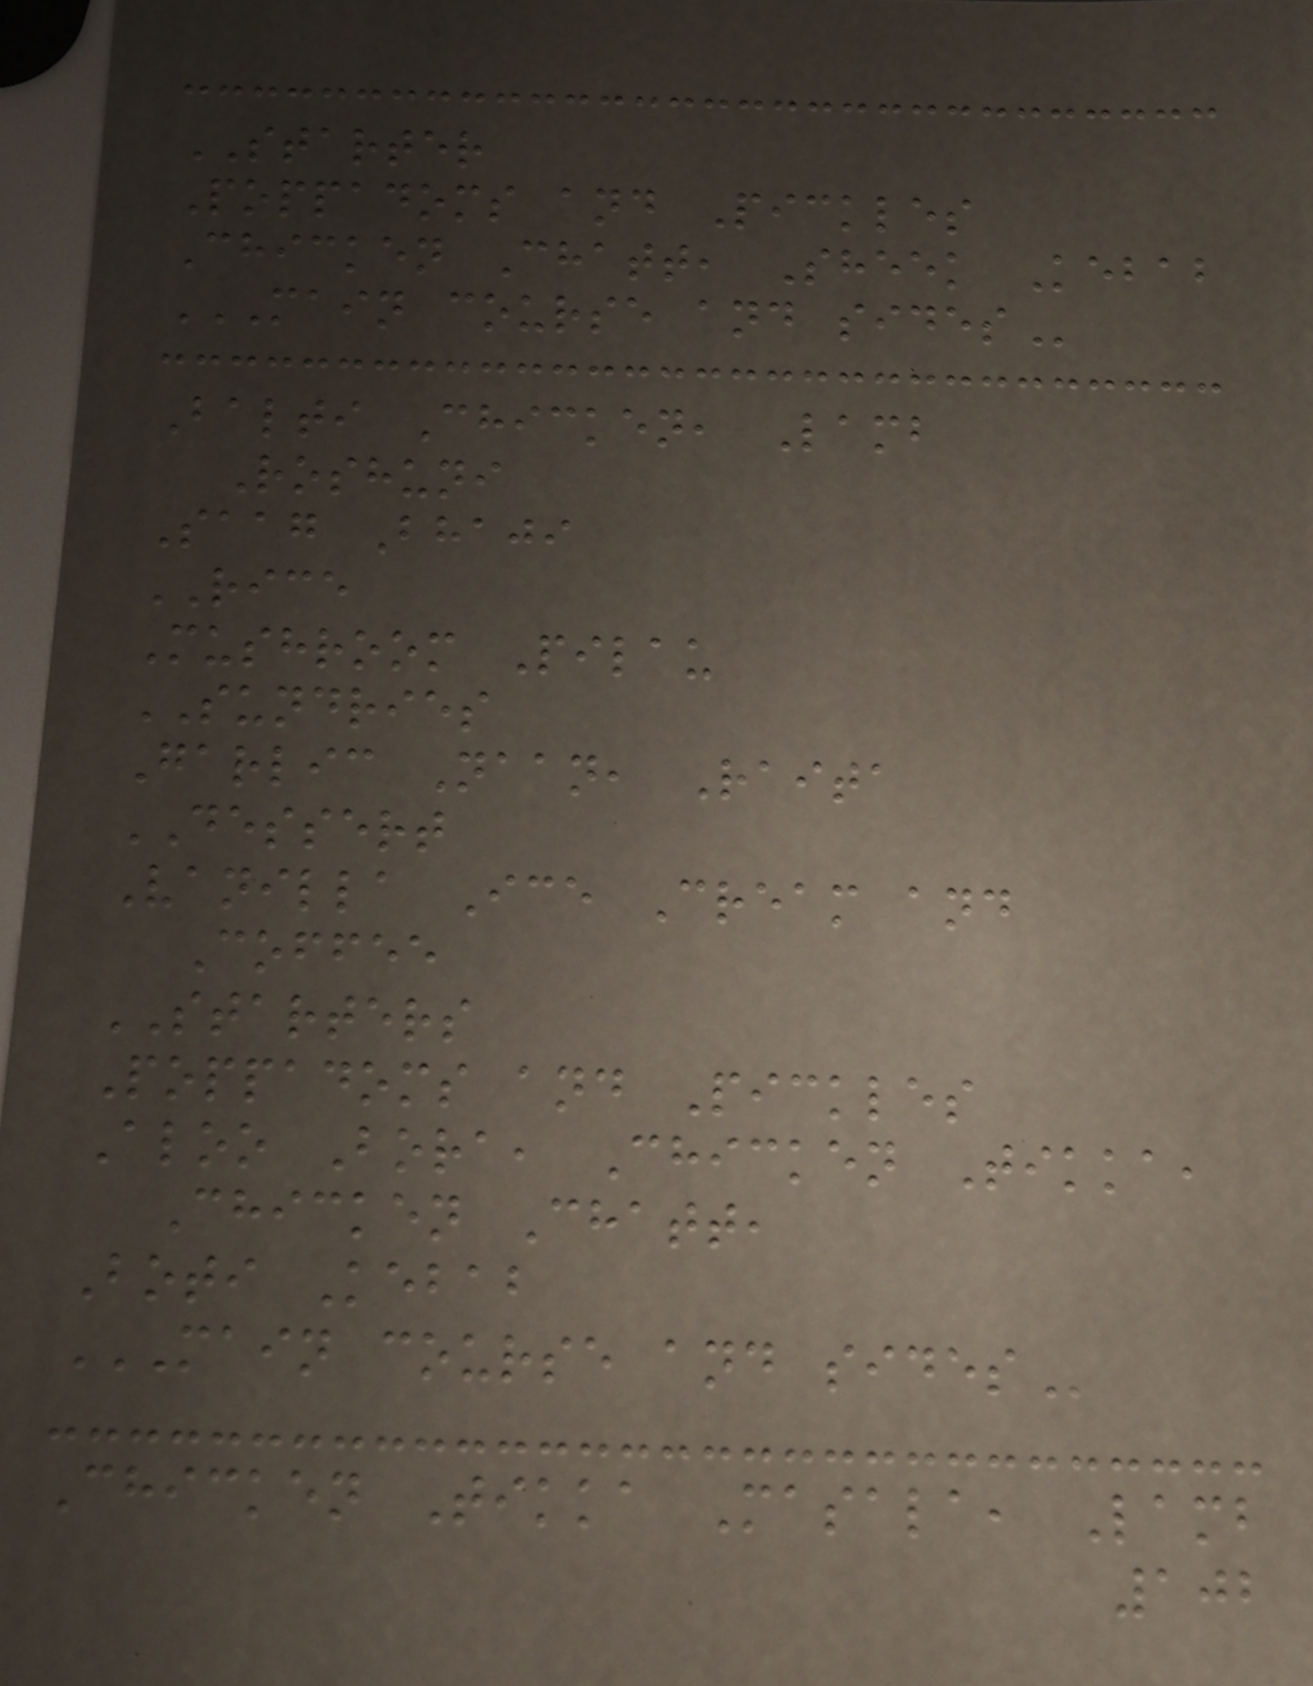STARTER
Poppadoms and Pickles
Chicken Chatt, Sheek Kebab
MAIN COURSE AND SIDES
Balti Chicken, Lamb
Roshuni
Saag Bhaji
RICE
Mushroom Pilau
SUNDRIES
Garlic Naan, Raita
DESSERT
Vanilla Ice Cream and
Coffee
STARTERS
Poppadoms and Pickles
Aloo Bora, Chicken Tikka,
Chicken Chatt,
Boti Kebab
MAIN COURSE AND SIDES
Chicken Tikka Masala, Lamb
102
